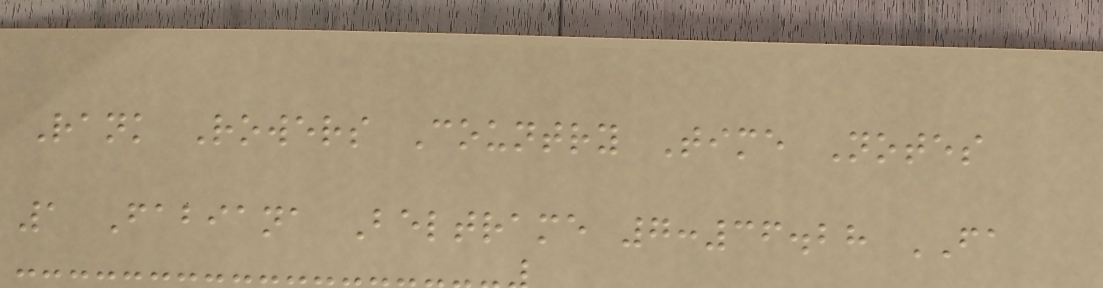Rank Rowers Country Time Notes
1 Fabiana Beltrame 7:36.28 FA
